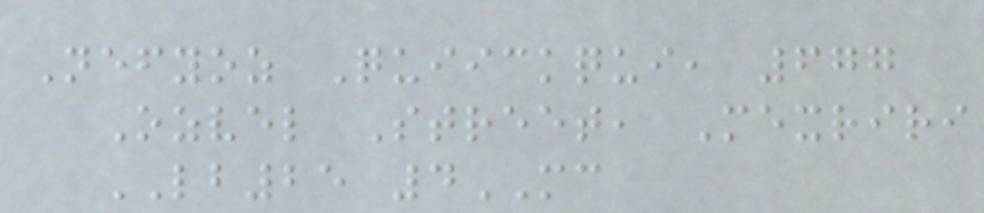Nefyoz Quiickqui, 677
Ozvel Street, Mexriri
LB25 4MC
